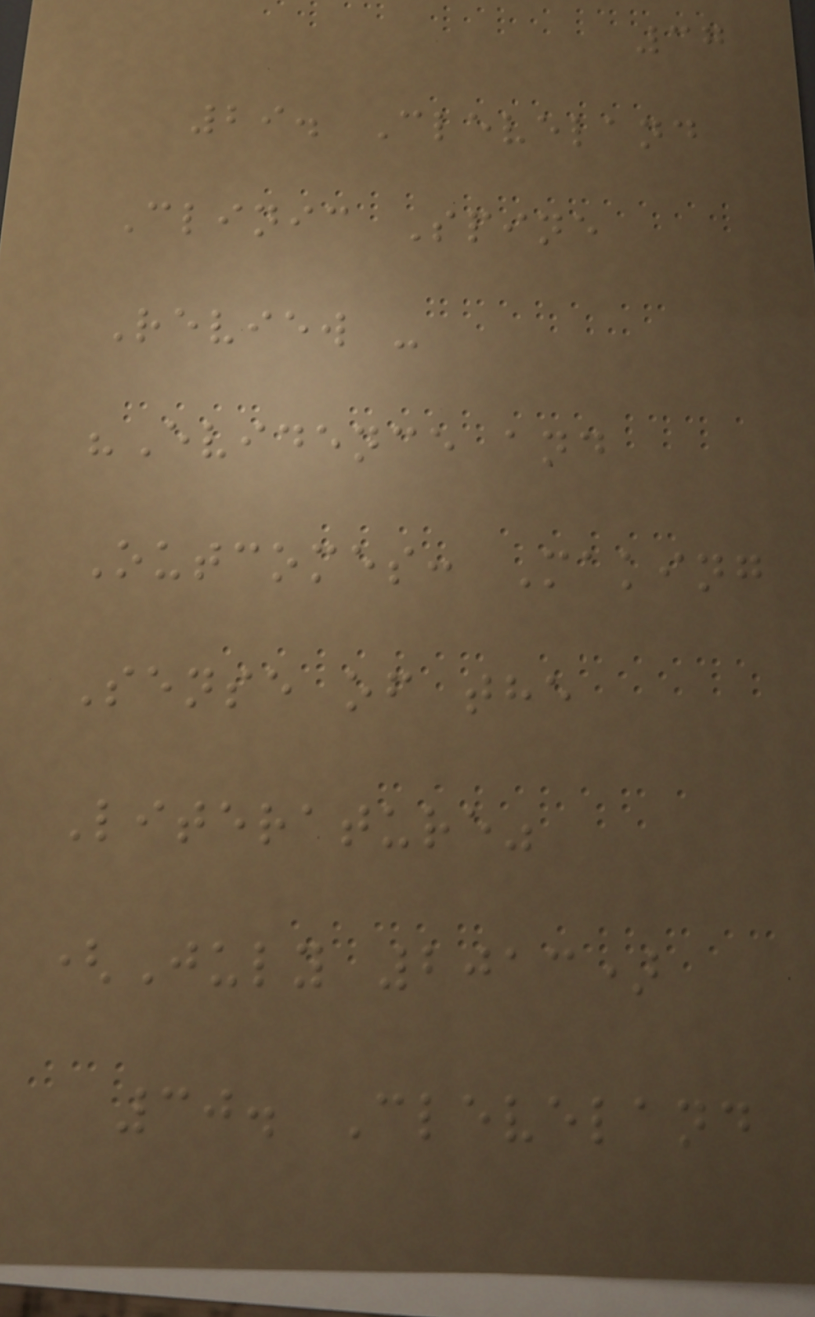37
29. Cleveland
Clinic Spine
Review -
"Evidence and
Outcomes: Making
Sense of the
Literature"
(July 2013)
30. Cleveland
